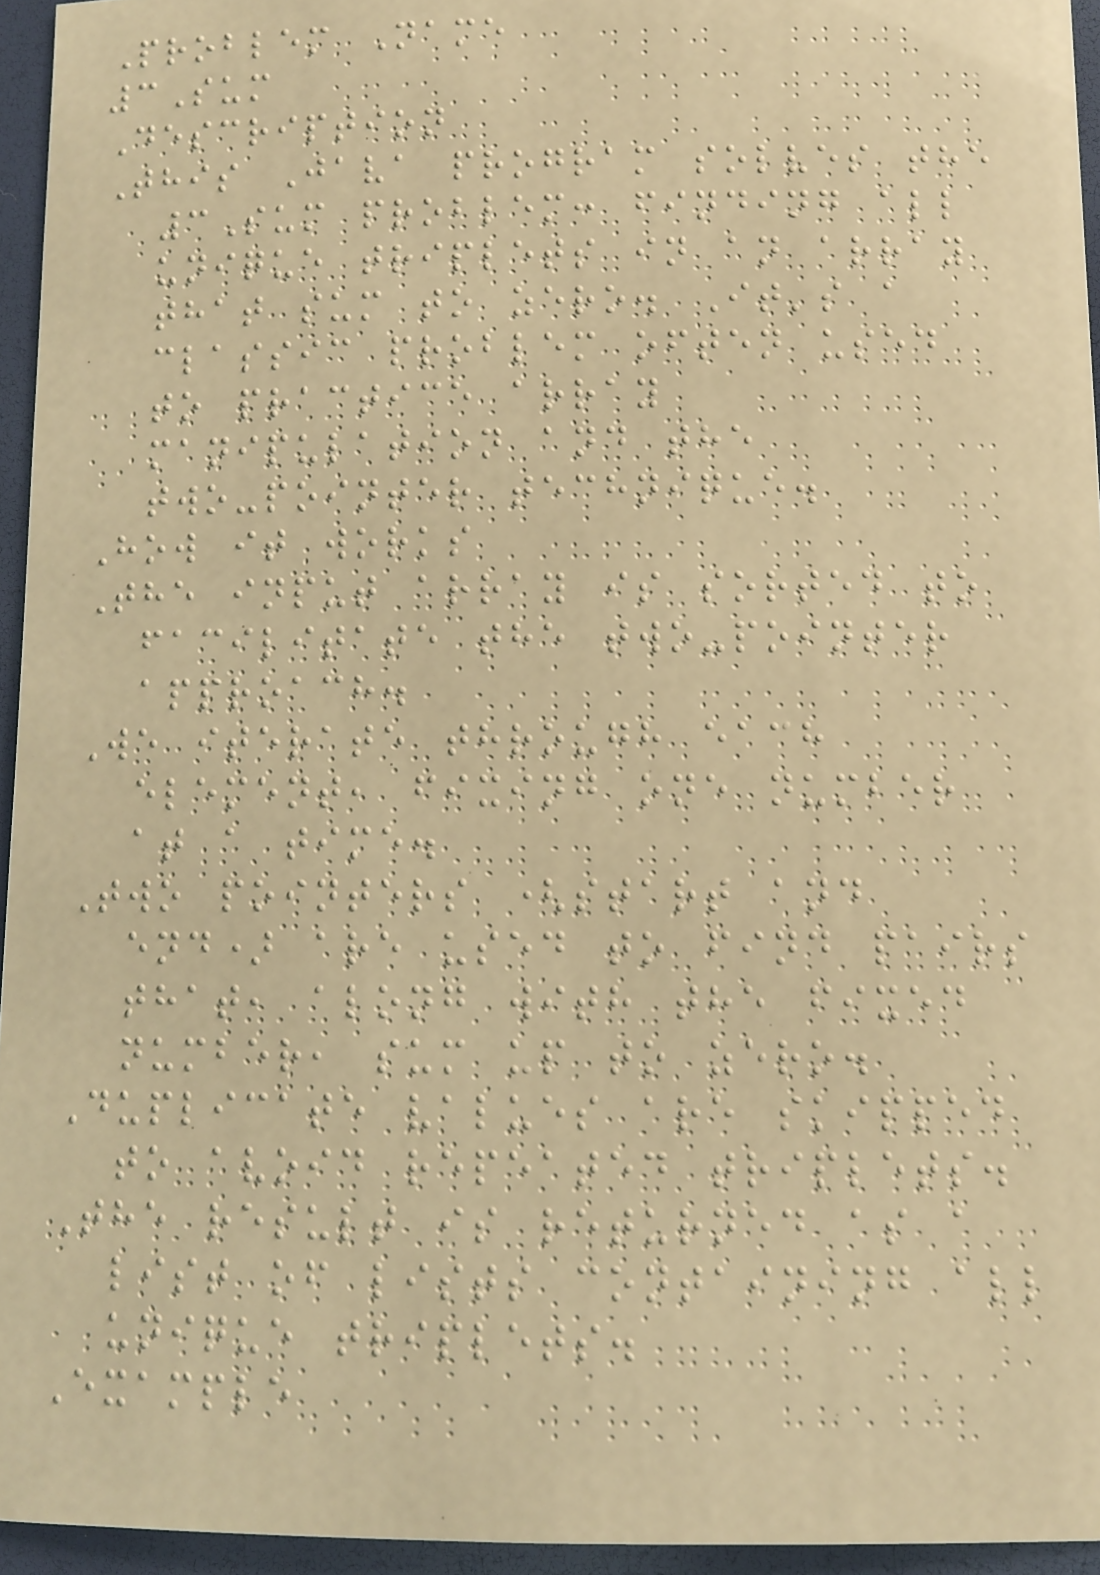Problem Name
3Sum
Description
This Java program solves the
3Sum problem: finding all
unique triplets in an array
that sum to zero. It's a
classic problem often used
to practice array
manipulation and the
two-pointer technique.
How it works
The input array is sorted to
facilitate the two-pointer
approach.
We iterate through each
element, fixing one number
at a time.
Two pointers (start and
end) are used to find pairs
that, along with the fixed
number, sum up to zero.
Duplicate values are skipped
to avoid repeated triplets.
The result is returned as a
list of lists containing all
unique triplets.
Example
